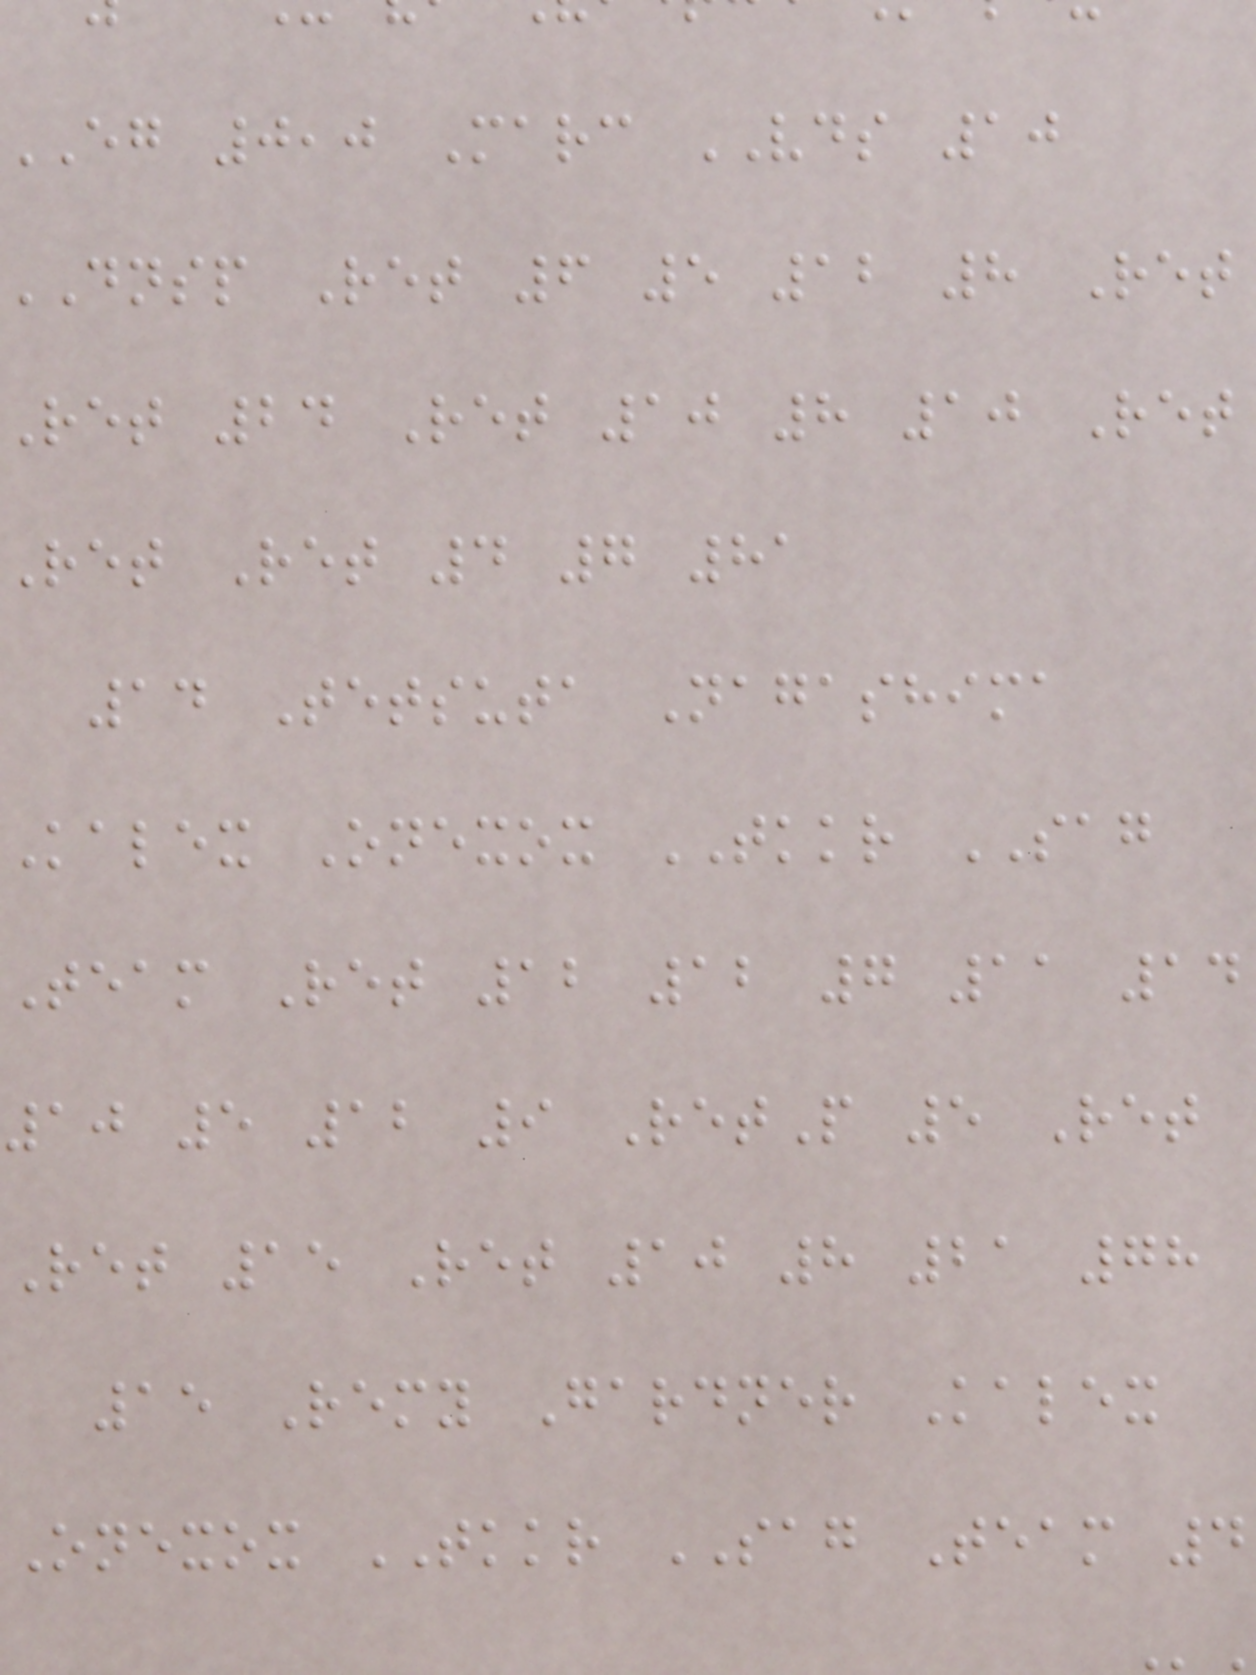eg 0,0 Marc VDS 10
dnsp Ret 6 5 12 8 Ret
Ret 24 Ret 10 8 10 Ret
Ret Ret 4 7 81
14 Tetsuta Nagashima
Kalex Onexox TKKR SAG
Team Ret 12 12 7 11 14
10 5 12 9 RetP 5 Ret
Ret 15 Ret 10 8 21 78
15 Remy Gardner Kalex
Onexox TKKR SAG Team 4
